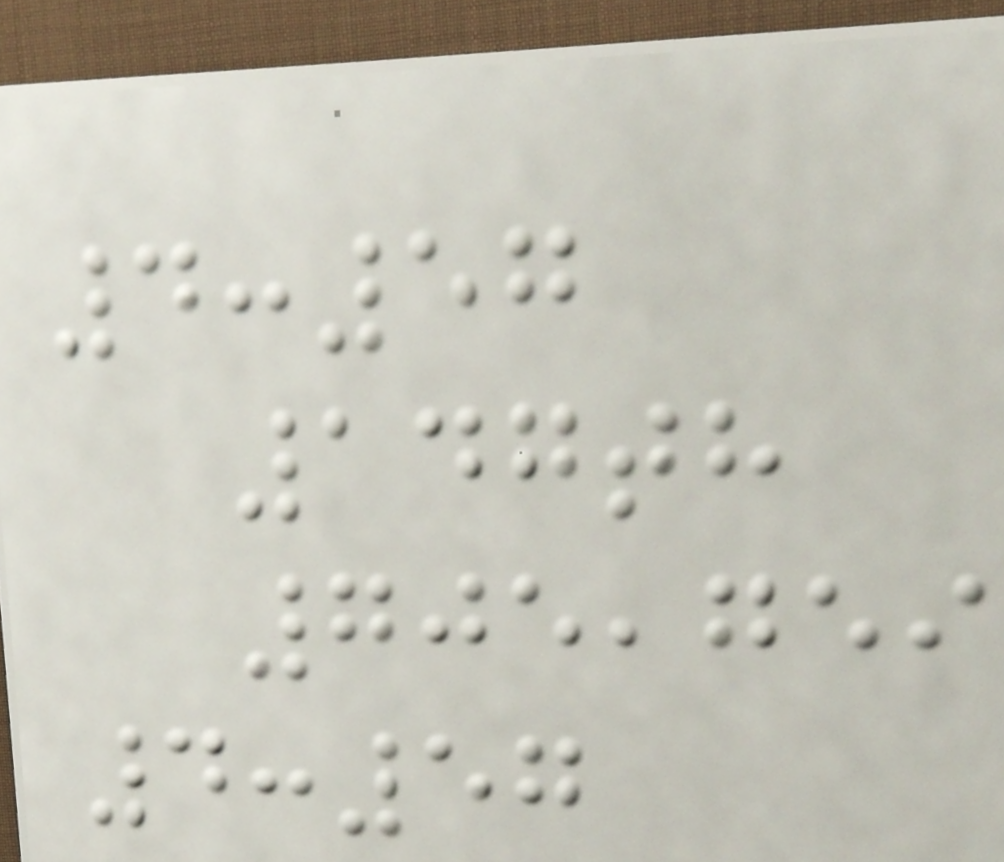4:57
147th
705,759
4:57
